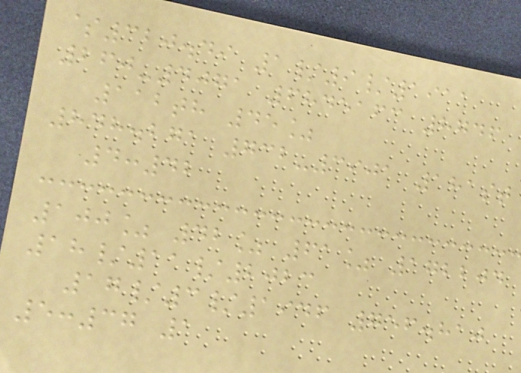$320.49 1/9/1911
260-4071 6845163 8746
112th 45%
848.271 732-3901 181st
4:42
100% 42% 61% 172204
18/11/2023
17/3/1946 756.810
5:37 1
